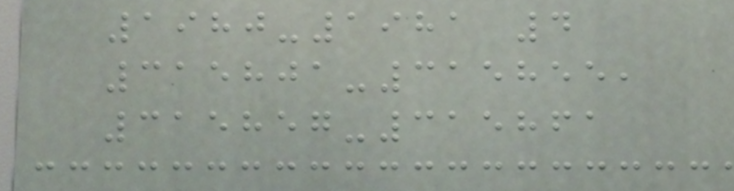1980-1981 4
315801-315855,
315857-315861
